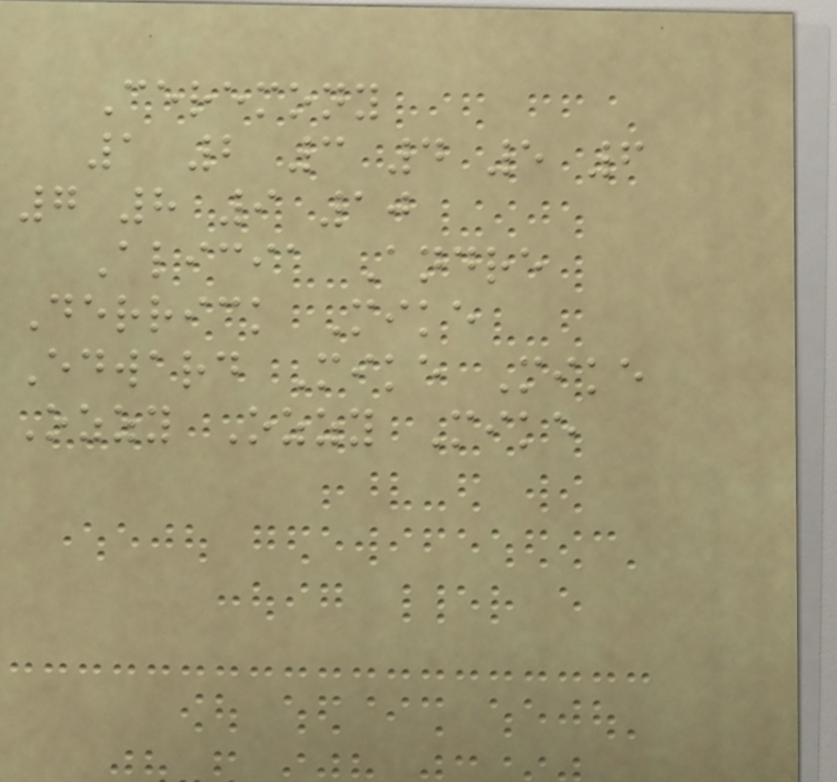Ceremony
1 2 3 4 5 6
7 8 9 10
Alicia Andre
Derrick Mike
Edward Mike Mike
Ozzy Ozzy Mike
